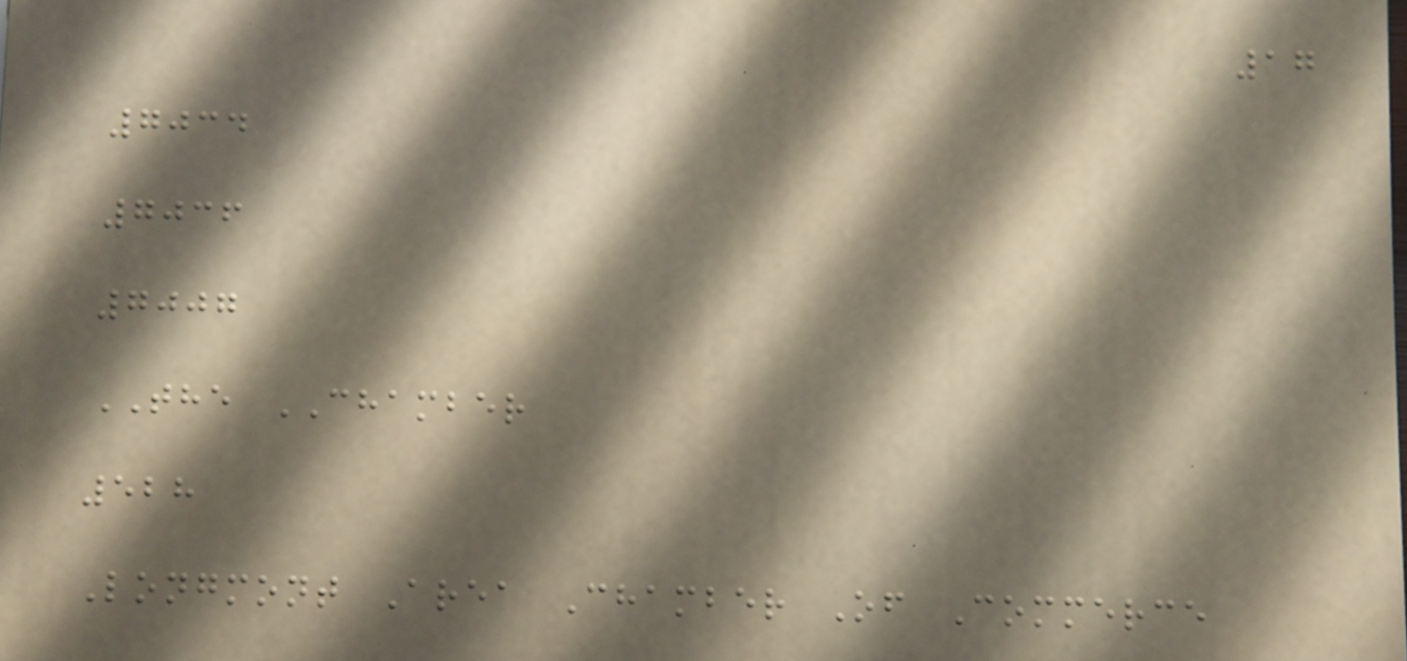17
7034
7036
7007
THE CHAMBER
528
Longmont Area Chamber Of Commerce
